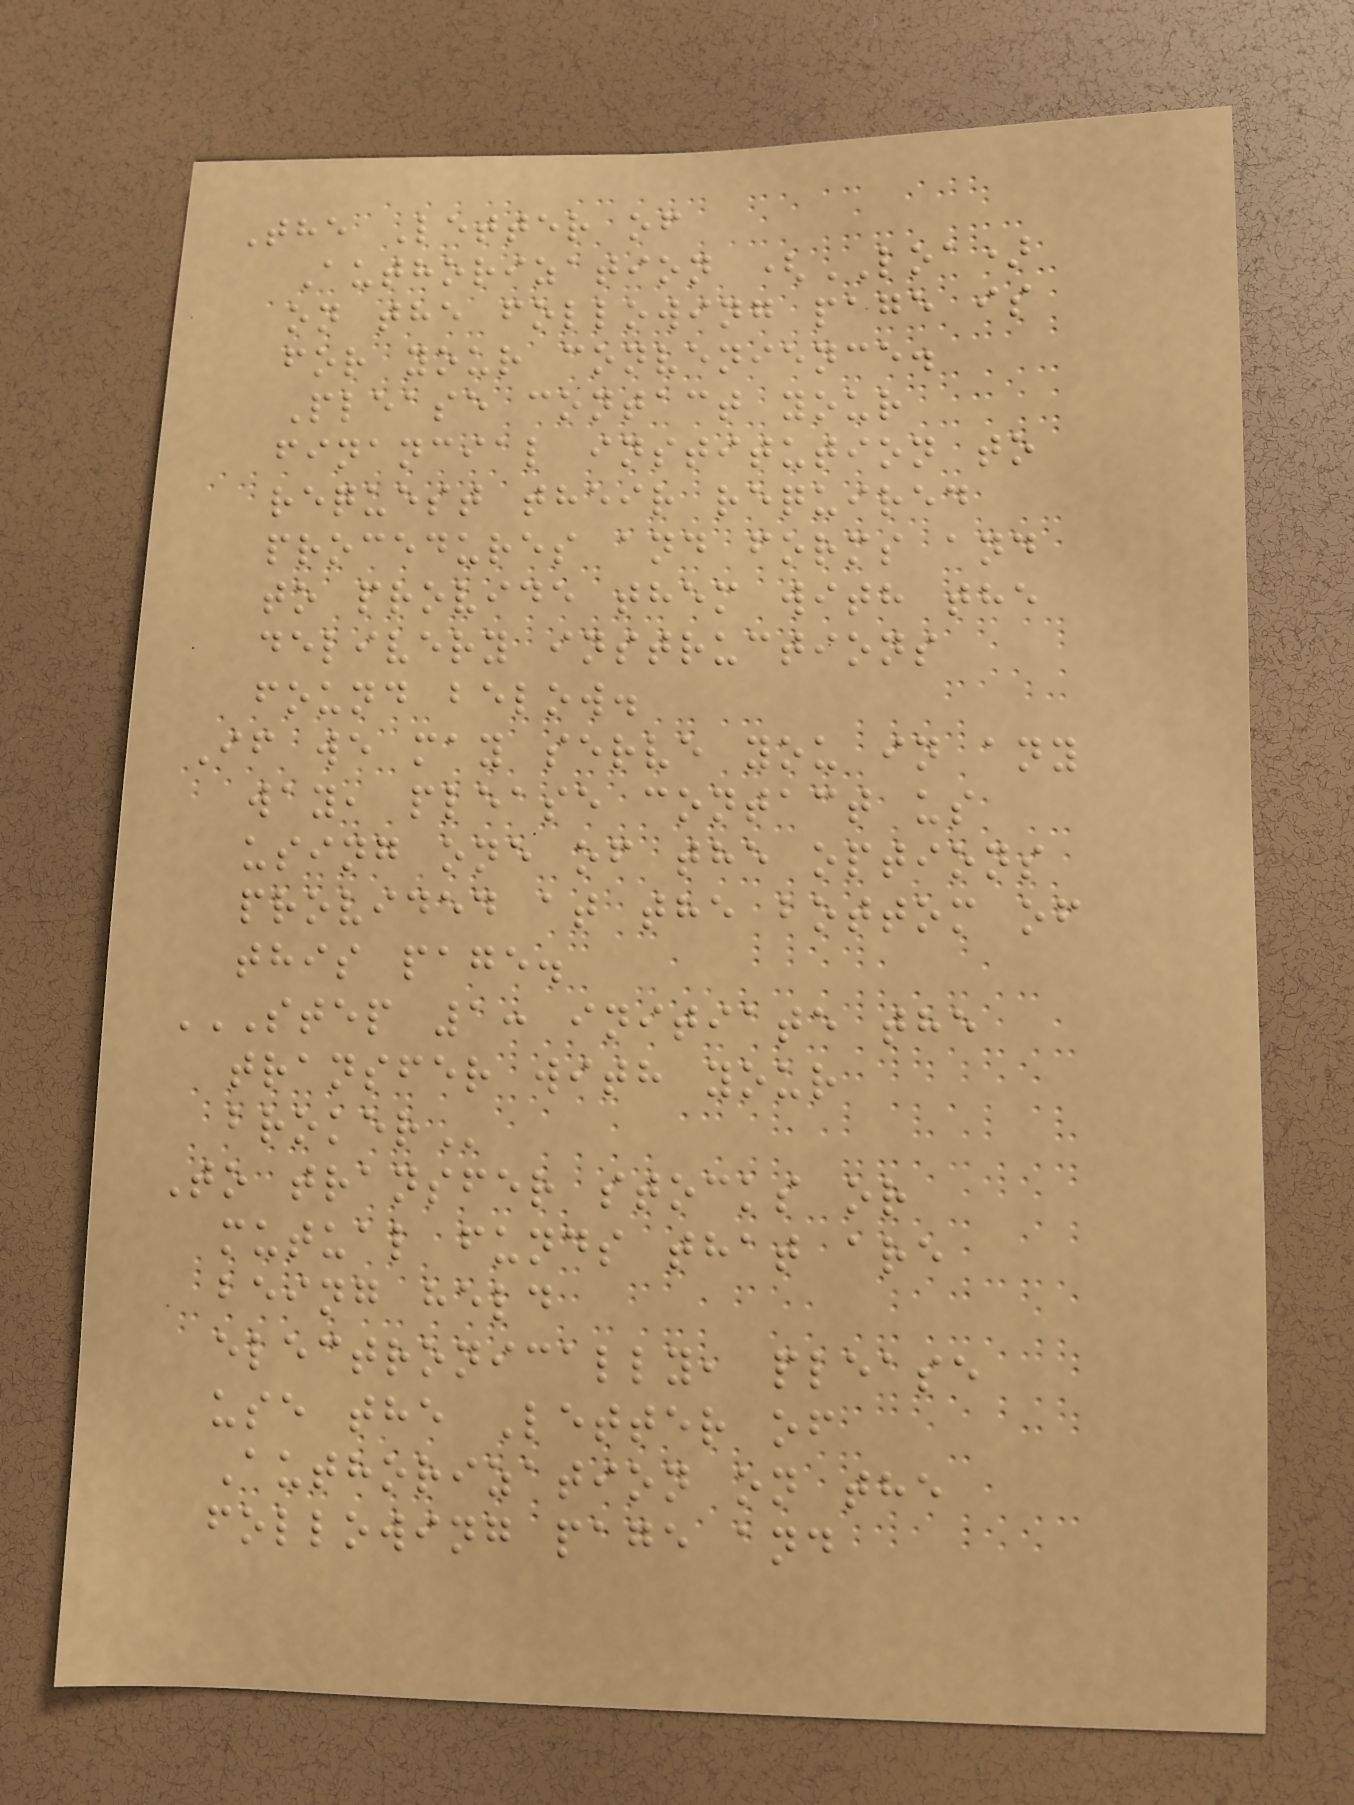The Letter of
Authorization (LOA)
on the following page is
for your convenience.
Please contact your
financial institution to
request their required
procedures and forms and
to provide them with the
delivery instructions
found below.
If we may serve you in any
way, please contact us
using one of the options
provided at the bottom of
this page.
STEP 1: INITIATE THE
TRANSFER WITH YOUR
BROKER
To transfer stocks or
mutual funds that are
being held
electronically, please
use the Letter of
Authorization on the
following page and
